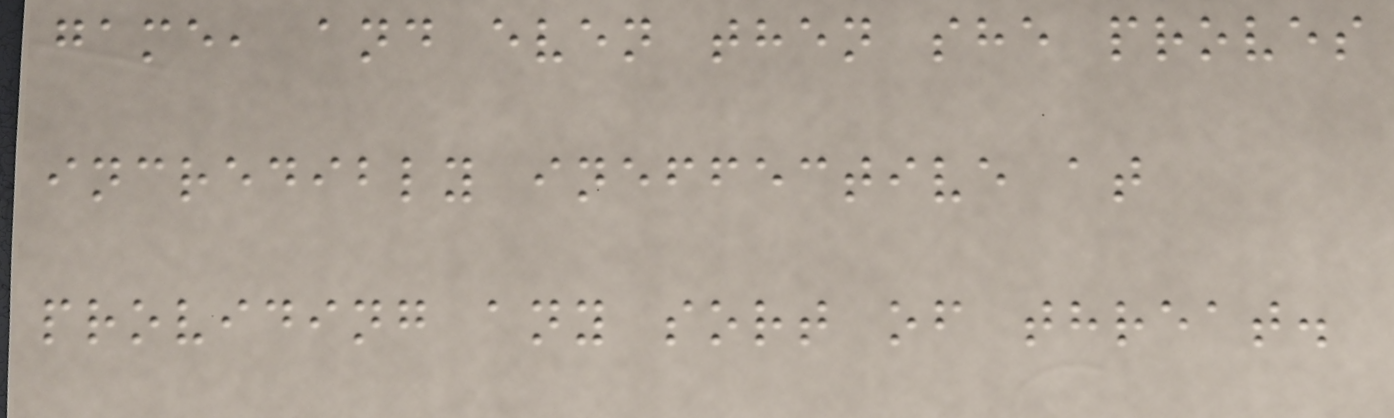game, and even then she proves
incredibly ineffective at
providing any sort of threat.
